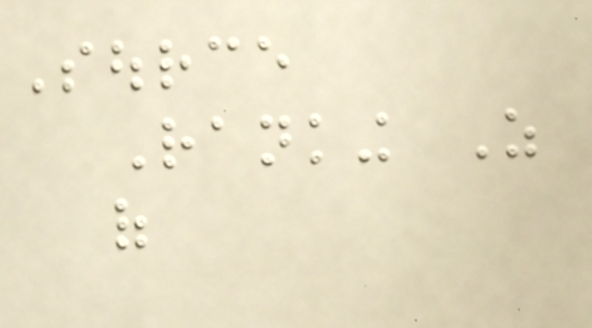Source
Ranking As
of
